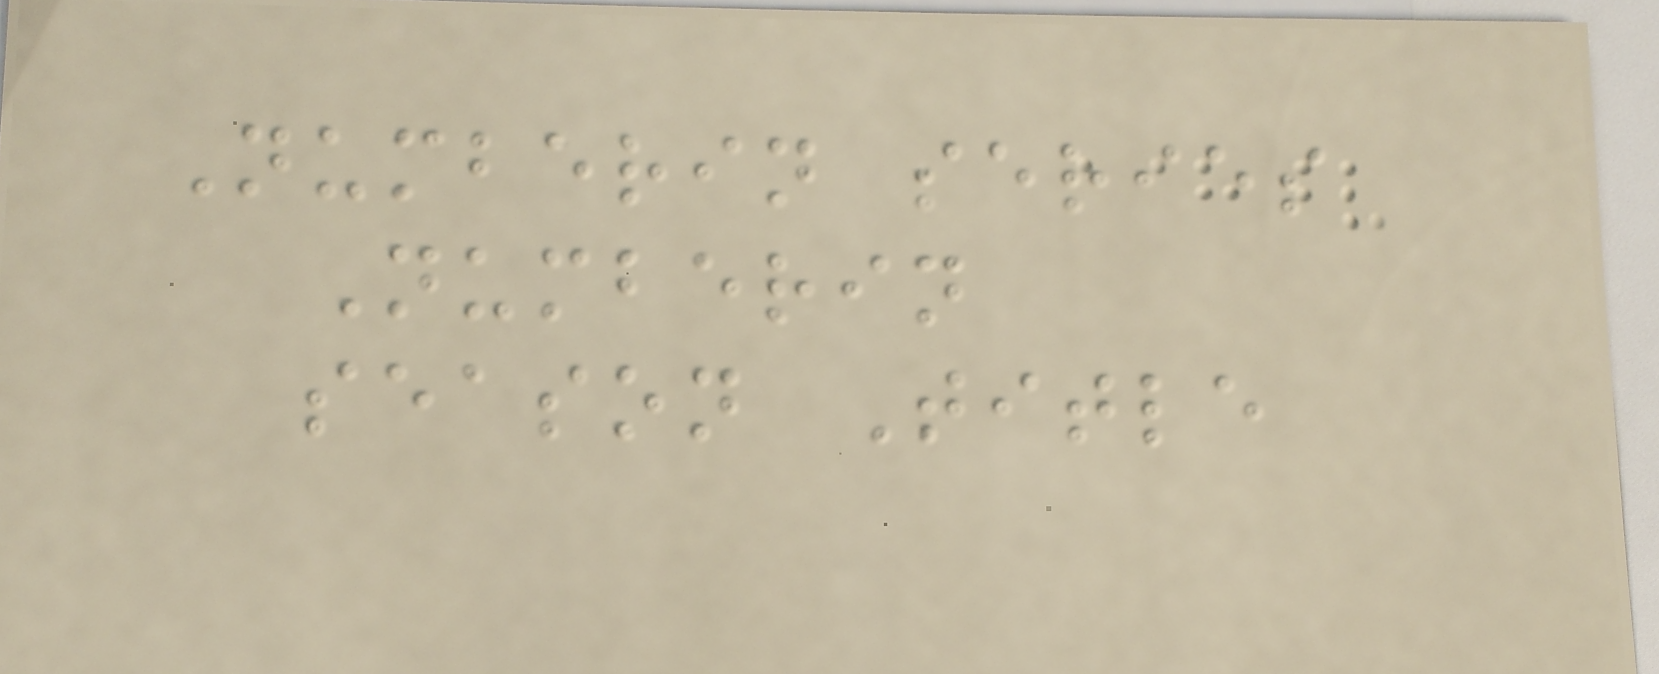Numberin series
Numberin
season Title
